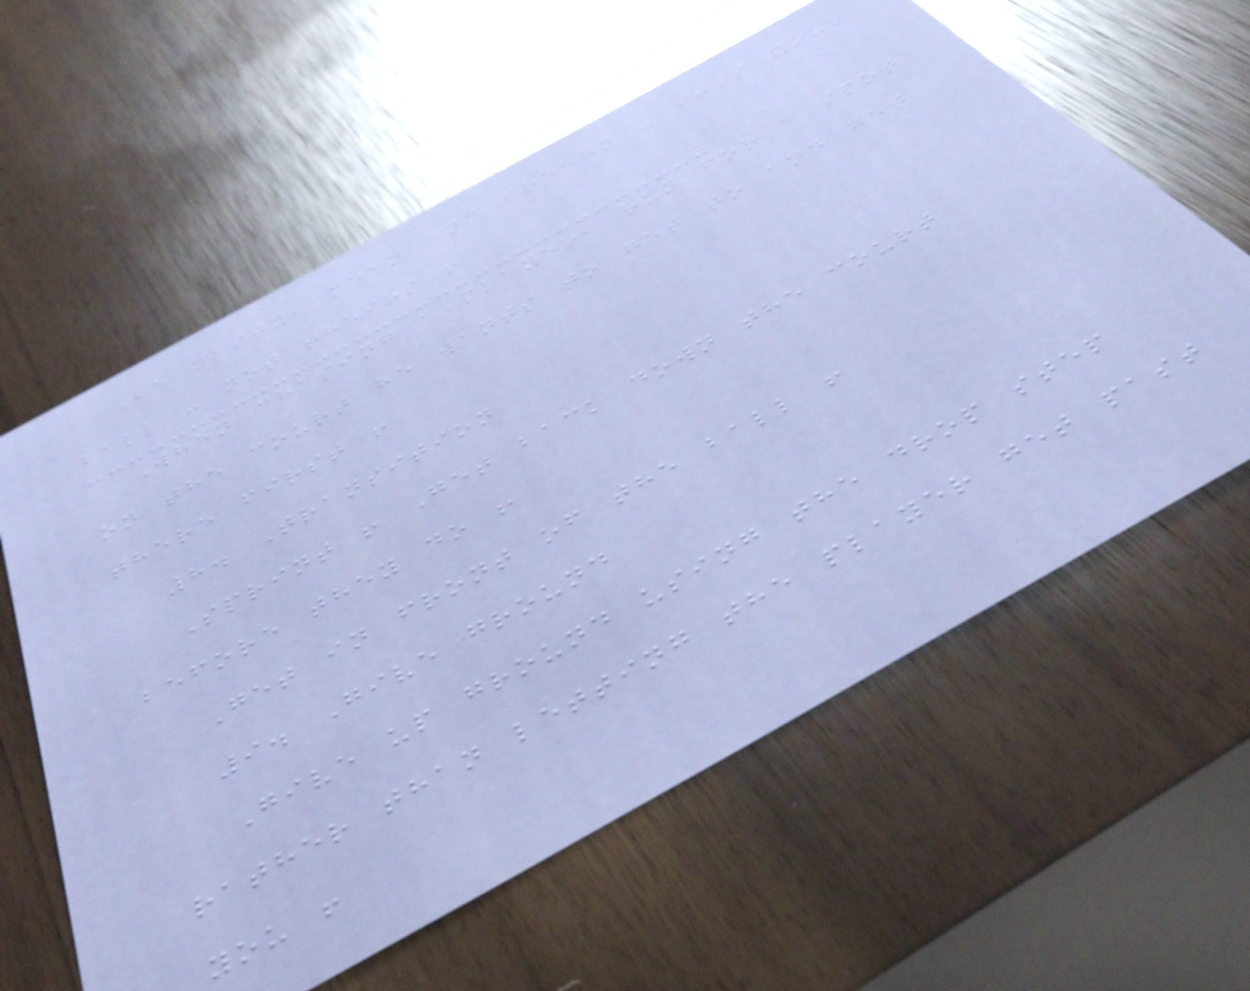Be nasty, mean and greedy - it's your
ball - not theirs !
When chasing a player, run for a spot
on the court he wants to get to and get
there first !
8. Transition
Sprint ! Get back down the court
before they do !
Get in front of the ball !
9. Give ground
Give up ground using the drop step
rather than letting the player get past
you !
